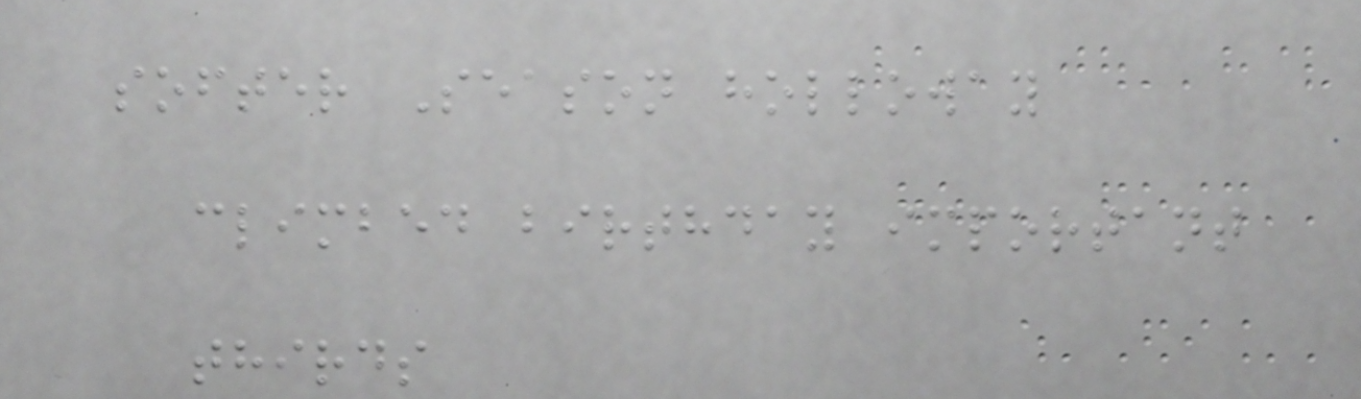softer Season holloway
climbed birthday important
thirds
